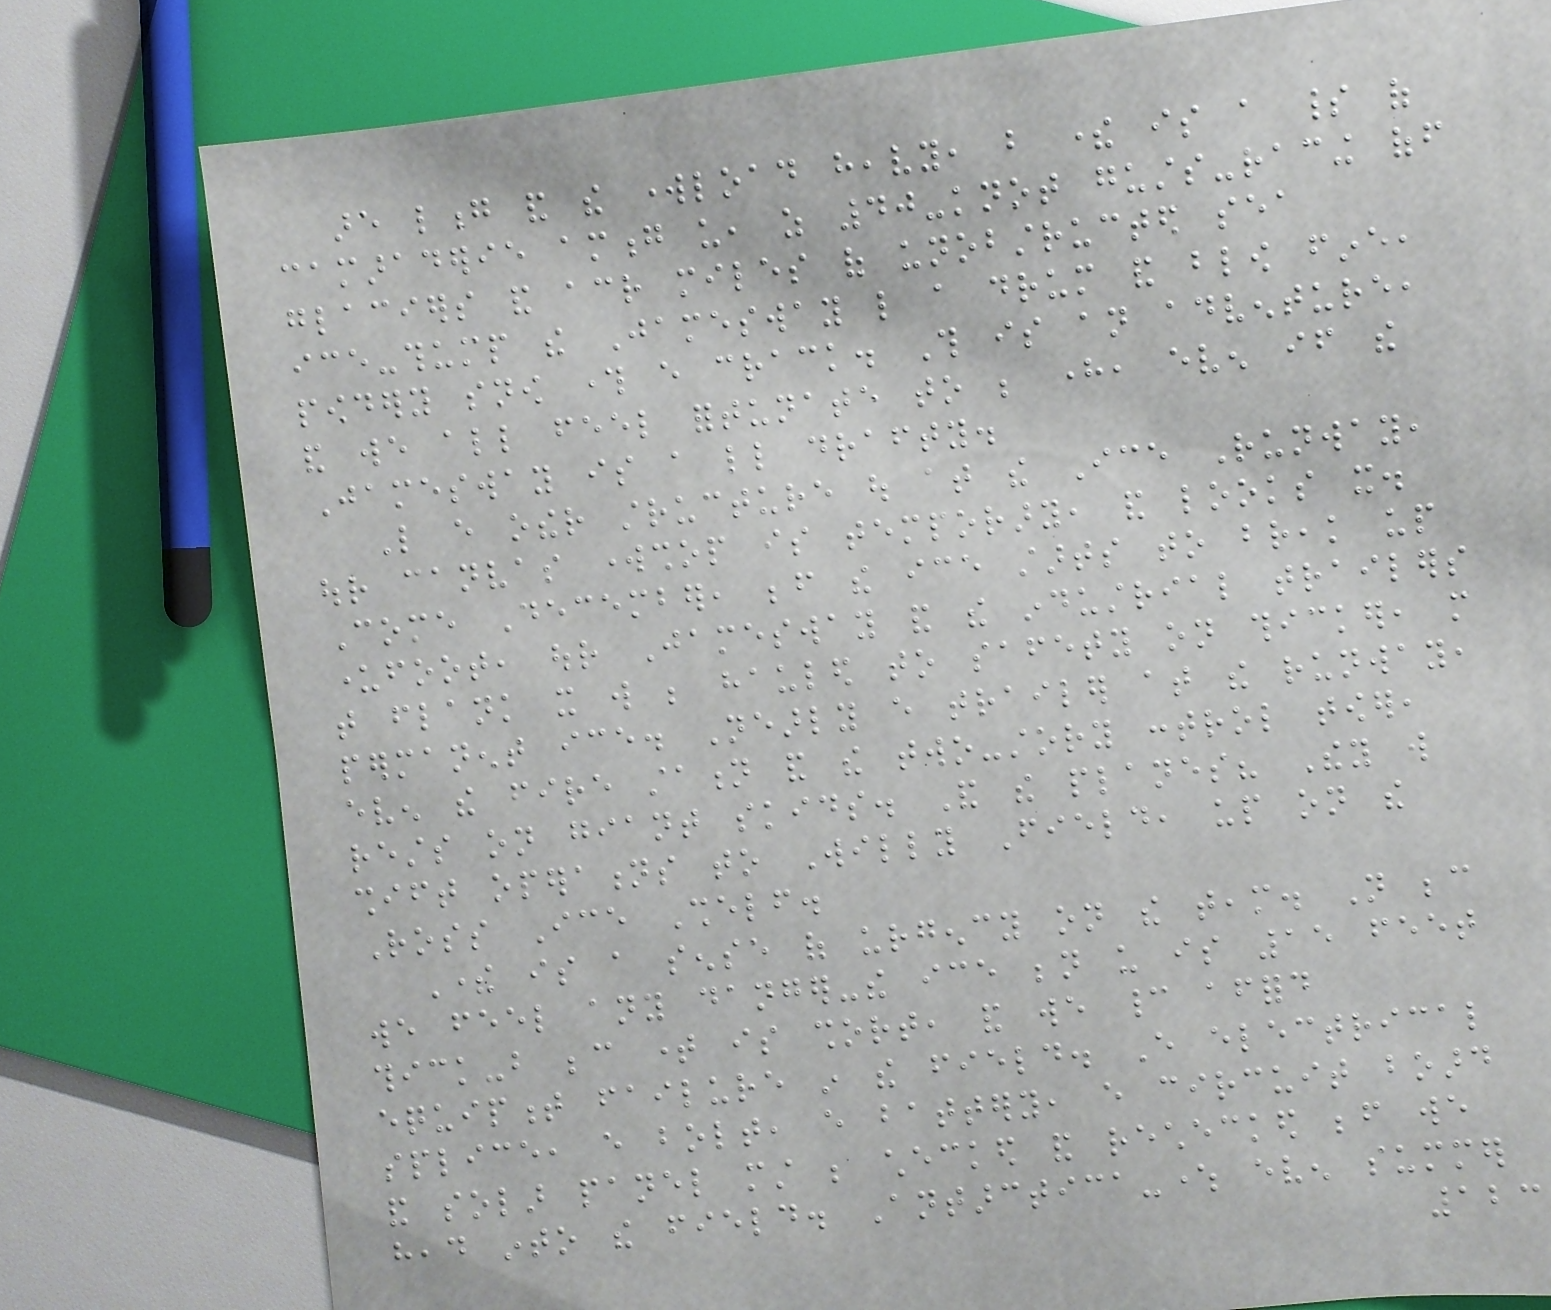are long and the workload heavy, but there is a spirit of
camaraderie among us, as 40-knot gusts-racing off
glaciers and across miles of unobstructed sea
ice-thump the Jamesway like a drum and blow fine,
powdery snow through every crack. This is an adventure,
and we all feel fortunate to be here, even if the
Jamesway is a little drafty.
Like every other structure out at the Ice Runway,
our canvas workshop is temporary, and looks it.
Come December, before the ice starts to break up
underfoot, our Jamesway and the industrial trailers
that flank it will be hauled to safety on thicker, more
permanent ice. Nearly every trailer at the runway,
even the fire station and the two-story control tower,
rests on giant skids. And the planes? They will
shift operations to Willy Field, up on the
Ross Ice Shelf.
There is a sense of urgency on the team. Not because
we feel any danger-the ice beneath us is 15 feet
thick-but because time is short, and we cannot afford
equipment failure in the field. Every electrical
splice, every bolt, every battery, every circuit board
and solar panel must be checked and rechecked before we
head into the field. Antarctica-where even summer
123
